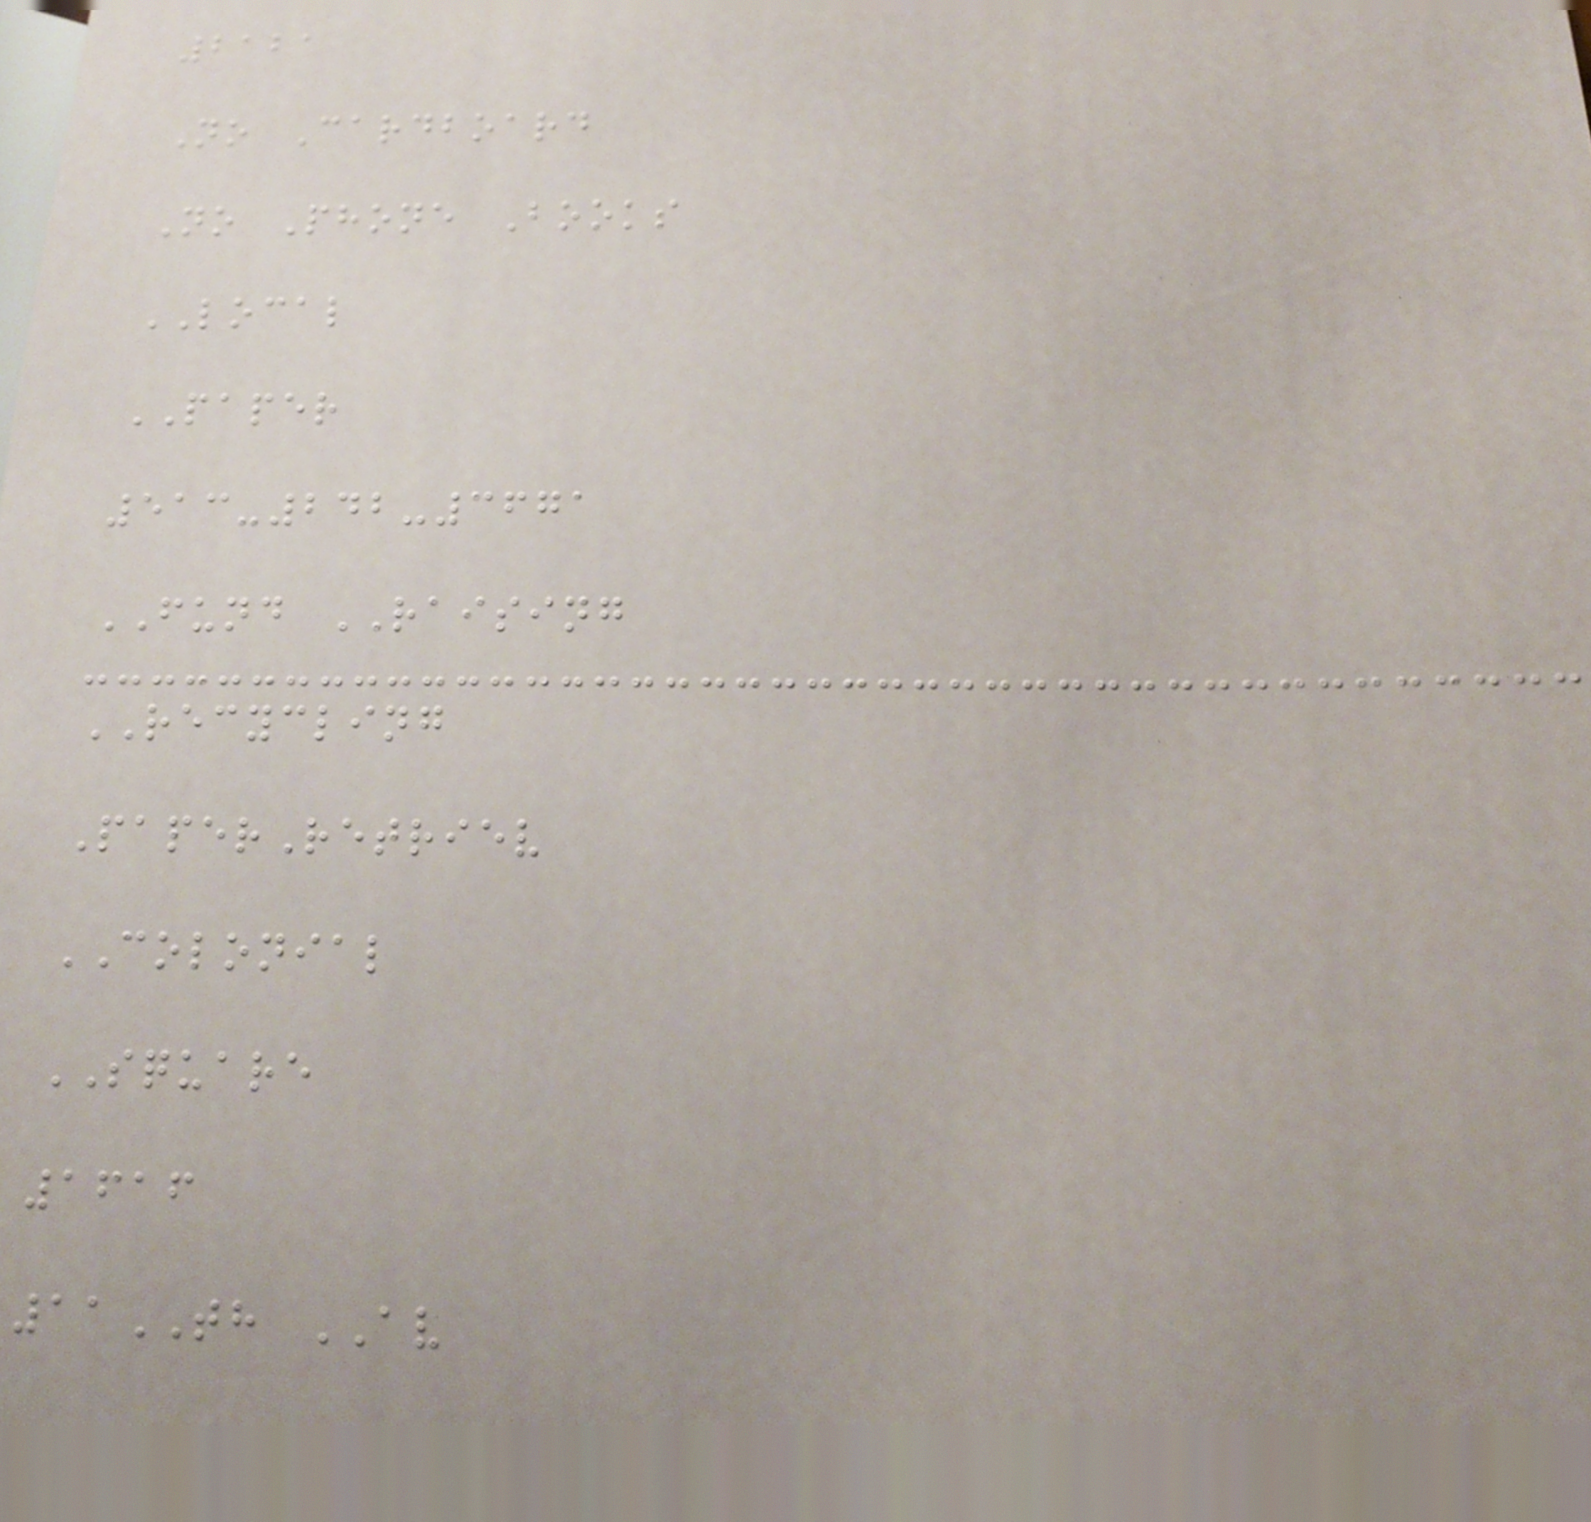2121
No Cardboard
No Phone Books
LOCAL
PAPER
513-242-3671
FUND RAISING
RECYCLING
PaperRetriev
COLONIAL
SQUARE
1616
11TH AV
